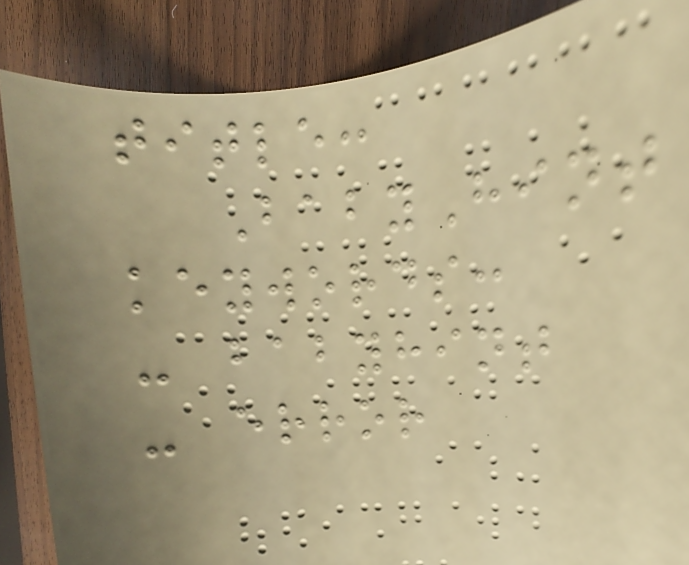title:
BabyHint
keywords:
- babyhint
- error
